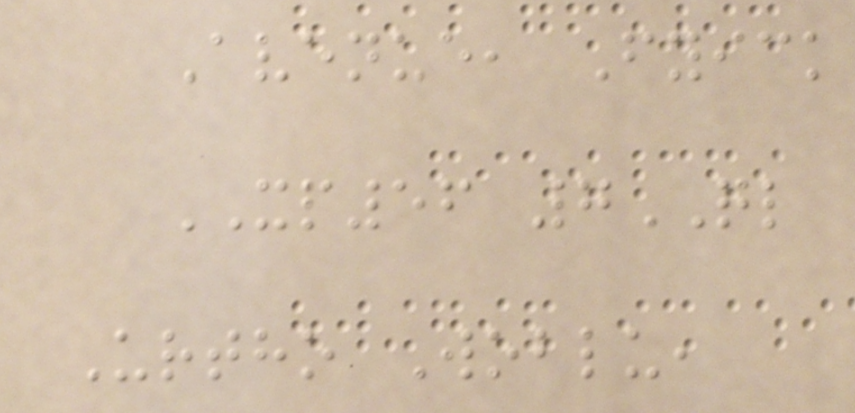Avenue, Fyick
XP56 7QL
Urtho Woblu,
